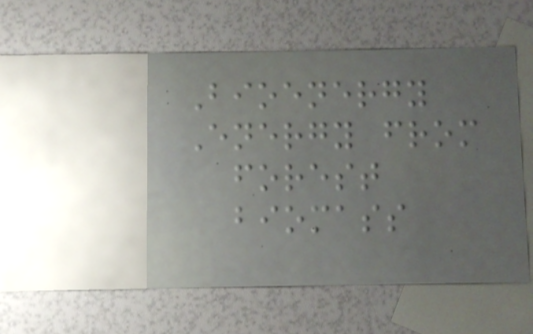Bioenergy
Energy from
forest
biomass
